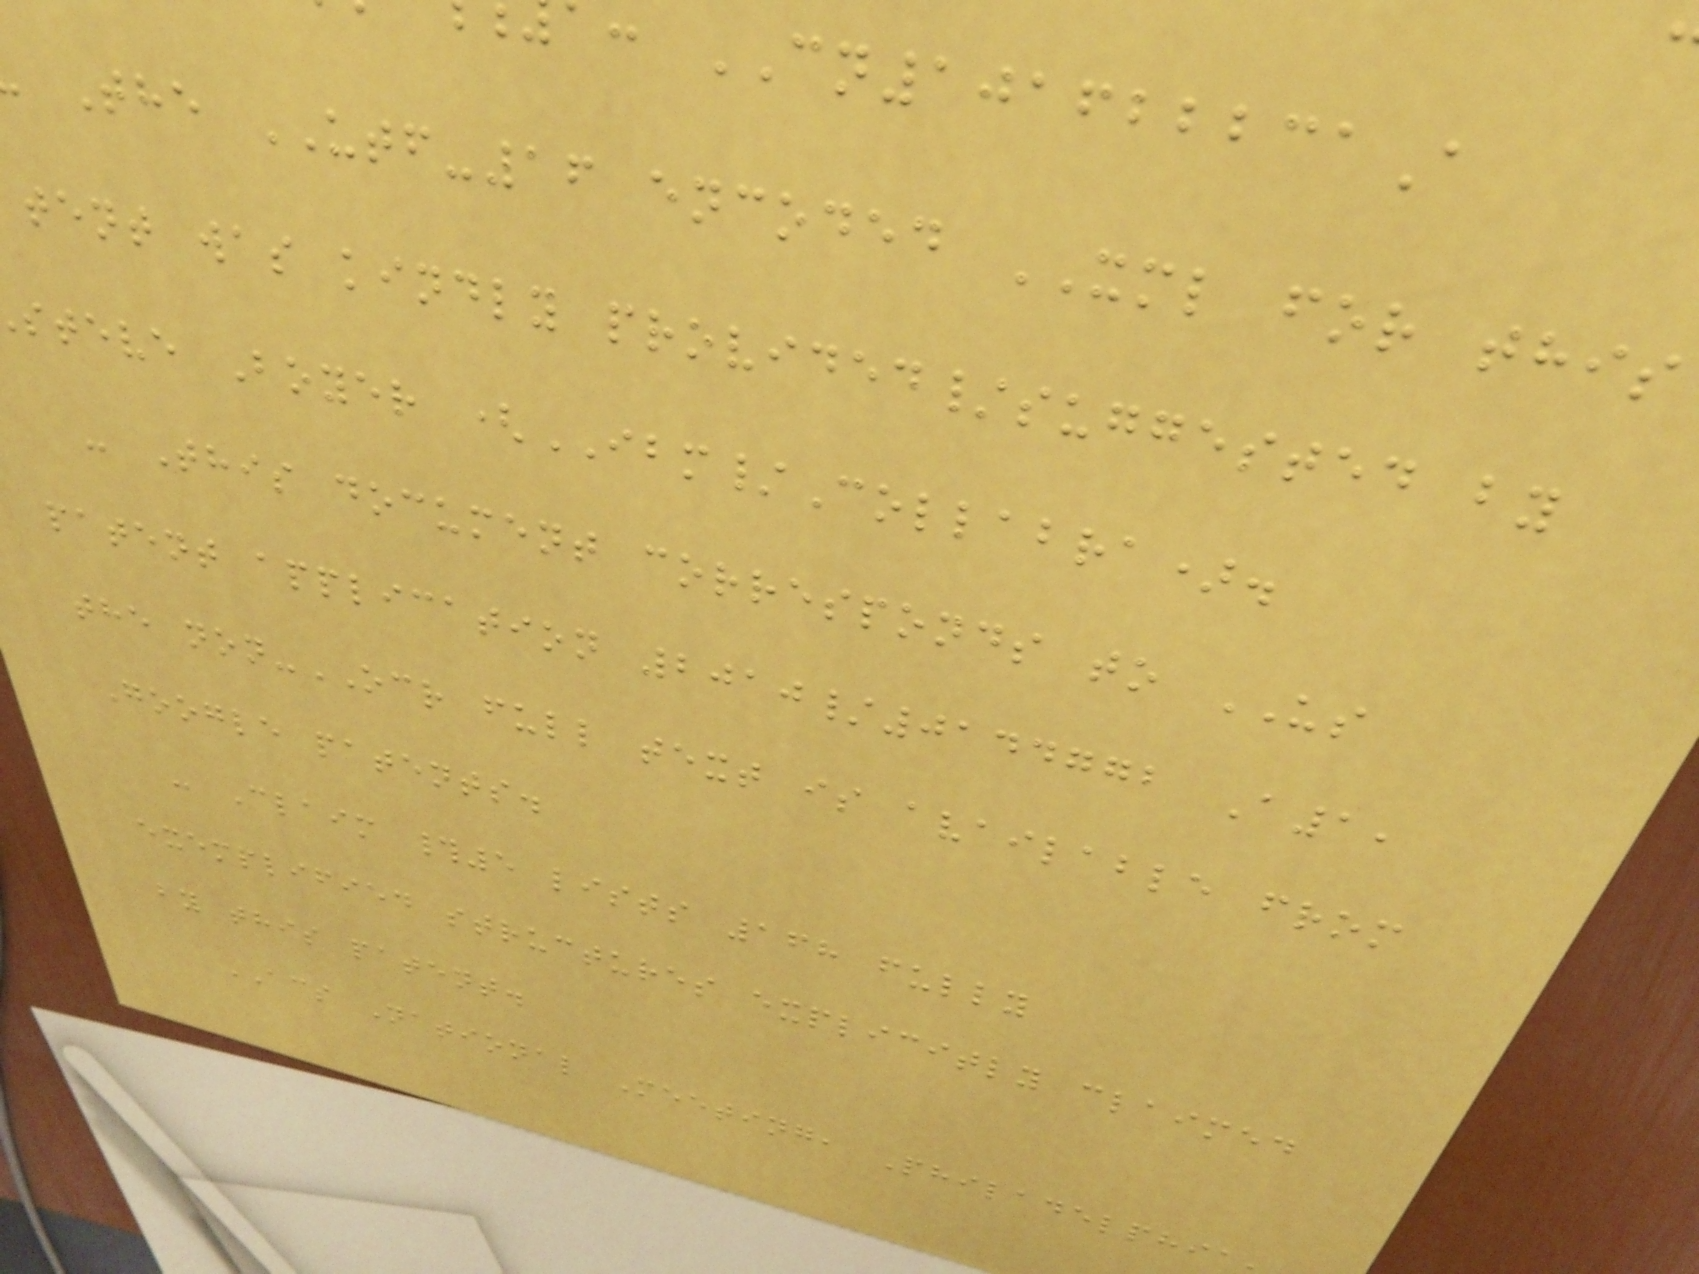: CN101622231A
The UTF-16 encoded XML for this
tent was kindly provided/suggested by
steve Boyer (IBM/Collabra).
- This document corresponds to US
patent application 2010/0144772 A1,
the non-OCR full text is available from
Google patents.
- Claim #5 lists 168 fully
exemplified structures explicitly claimed
by this patent.
ACS National Meeting, Philadelphia
